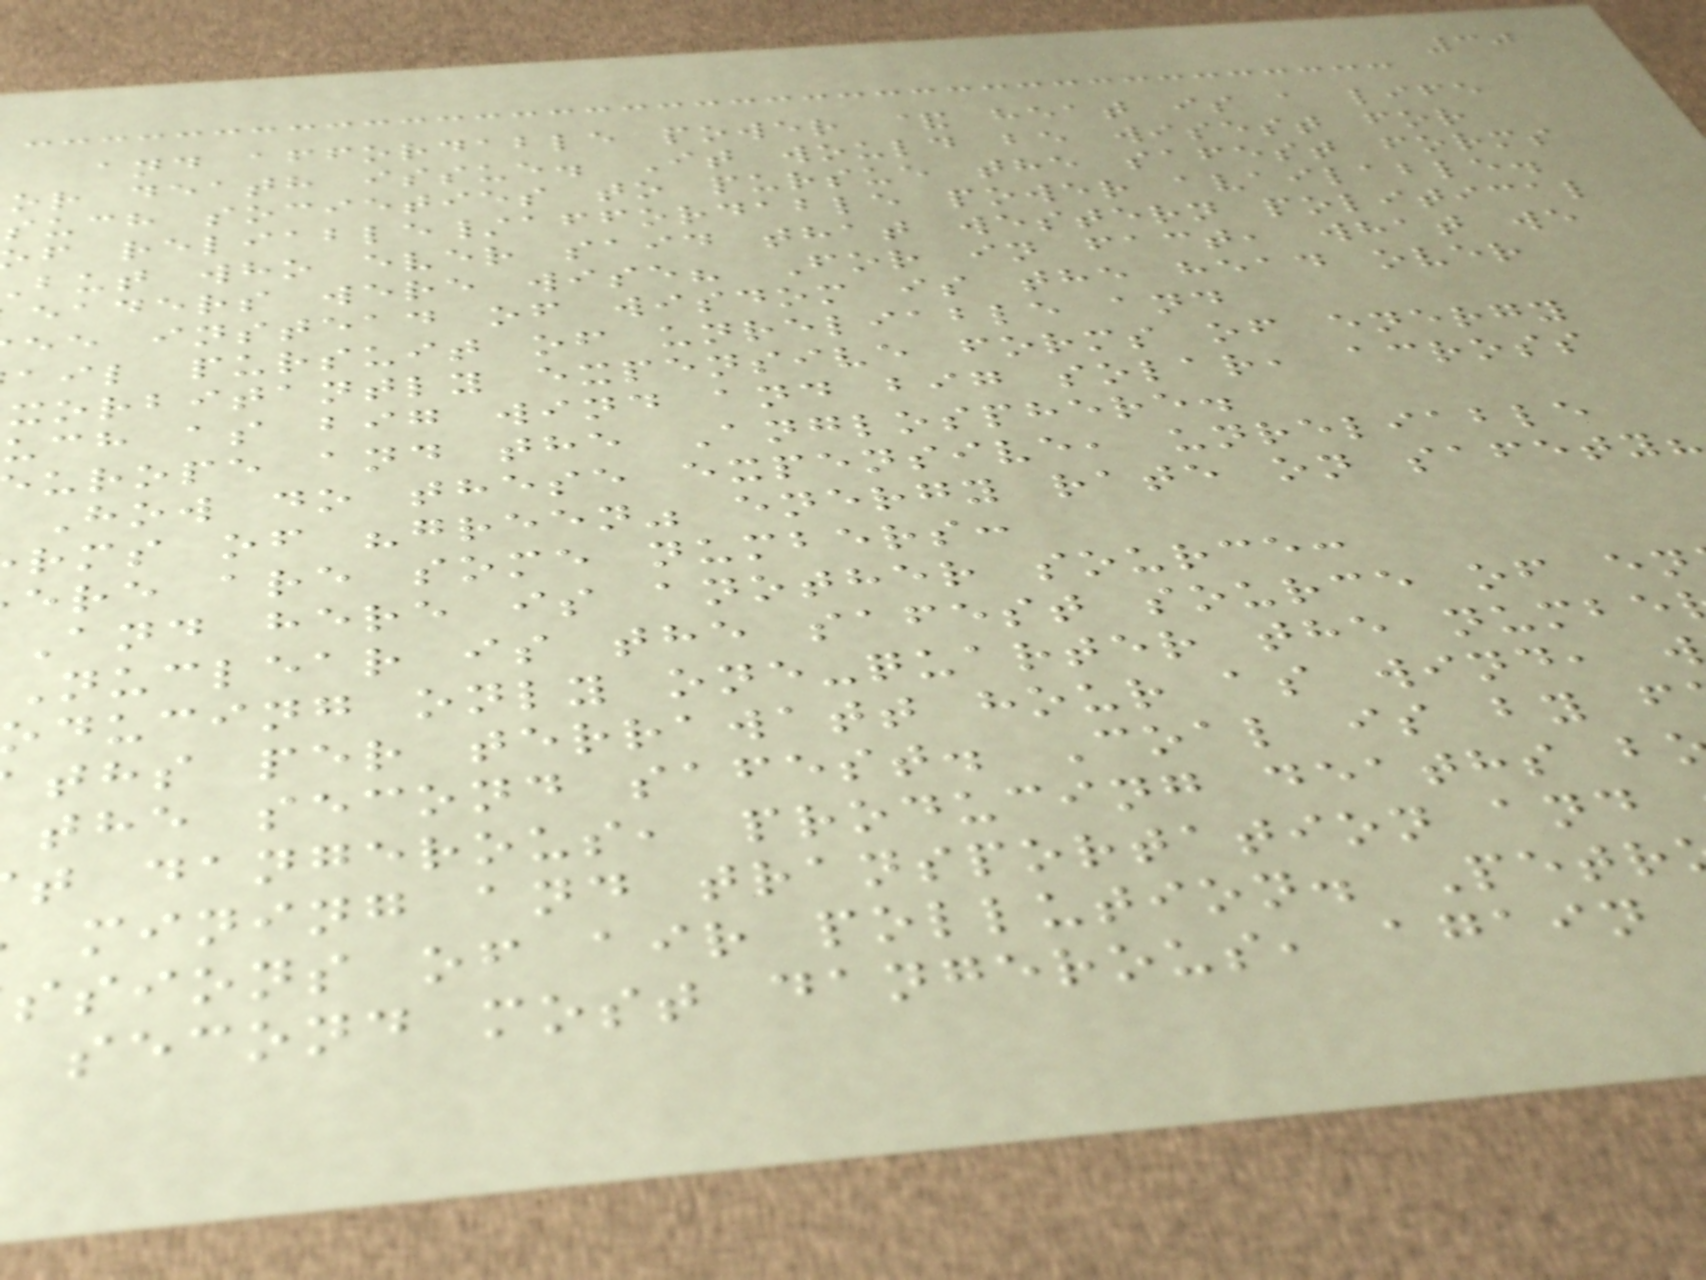30
and affordable power & heat is a life
or death issue. It would be wisest for
such societies to pursue the safest forms
f reliable/affordable power available.
but who ever said that western political
eaders were wise? For in fact, what we
ee instead of wisdom is the head over
ail pursuit of unreliable and
xorbitantly expensive forms of energy
uch as big wind and big solar, across
urope and the Anglosphere.
How do these expensive, unreliable
rms of "green" energy rate on safety?
ere are some numbers:
And here is another source:
Nuclear is the safest source of en
oducing only one-quarter the numbe
ths per terrawatt hour as wind, w
the second safest. Coal is by f
t dangerous, producing deaths b
mining and transportation and
ssions of air pollution. Petr
second most dangerous, again
